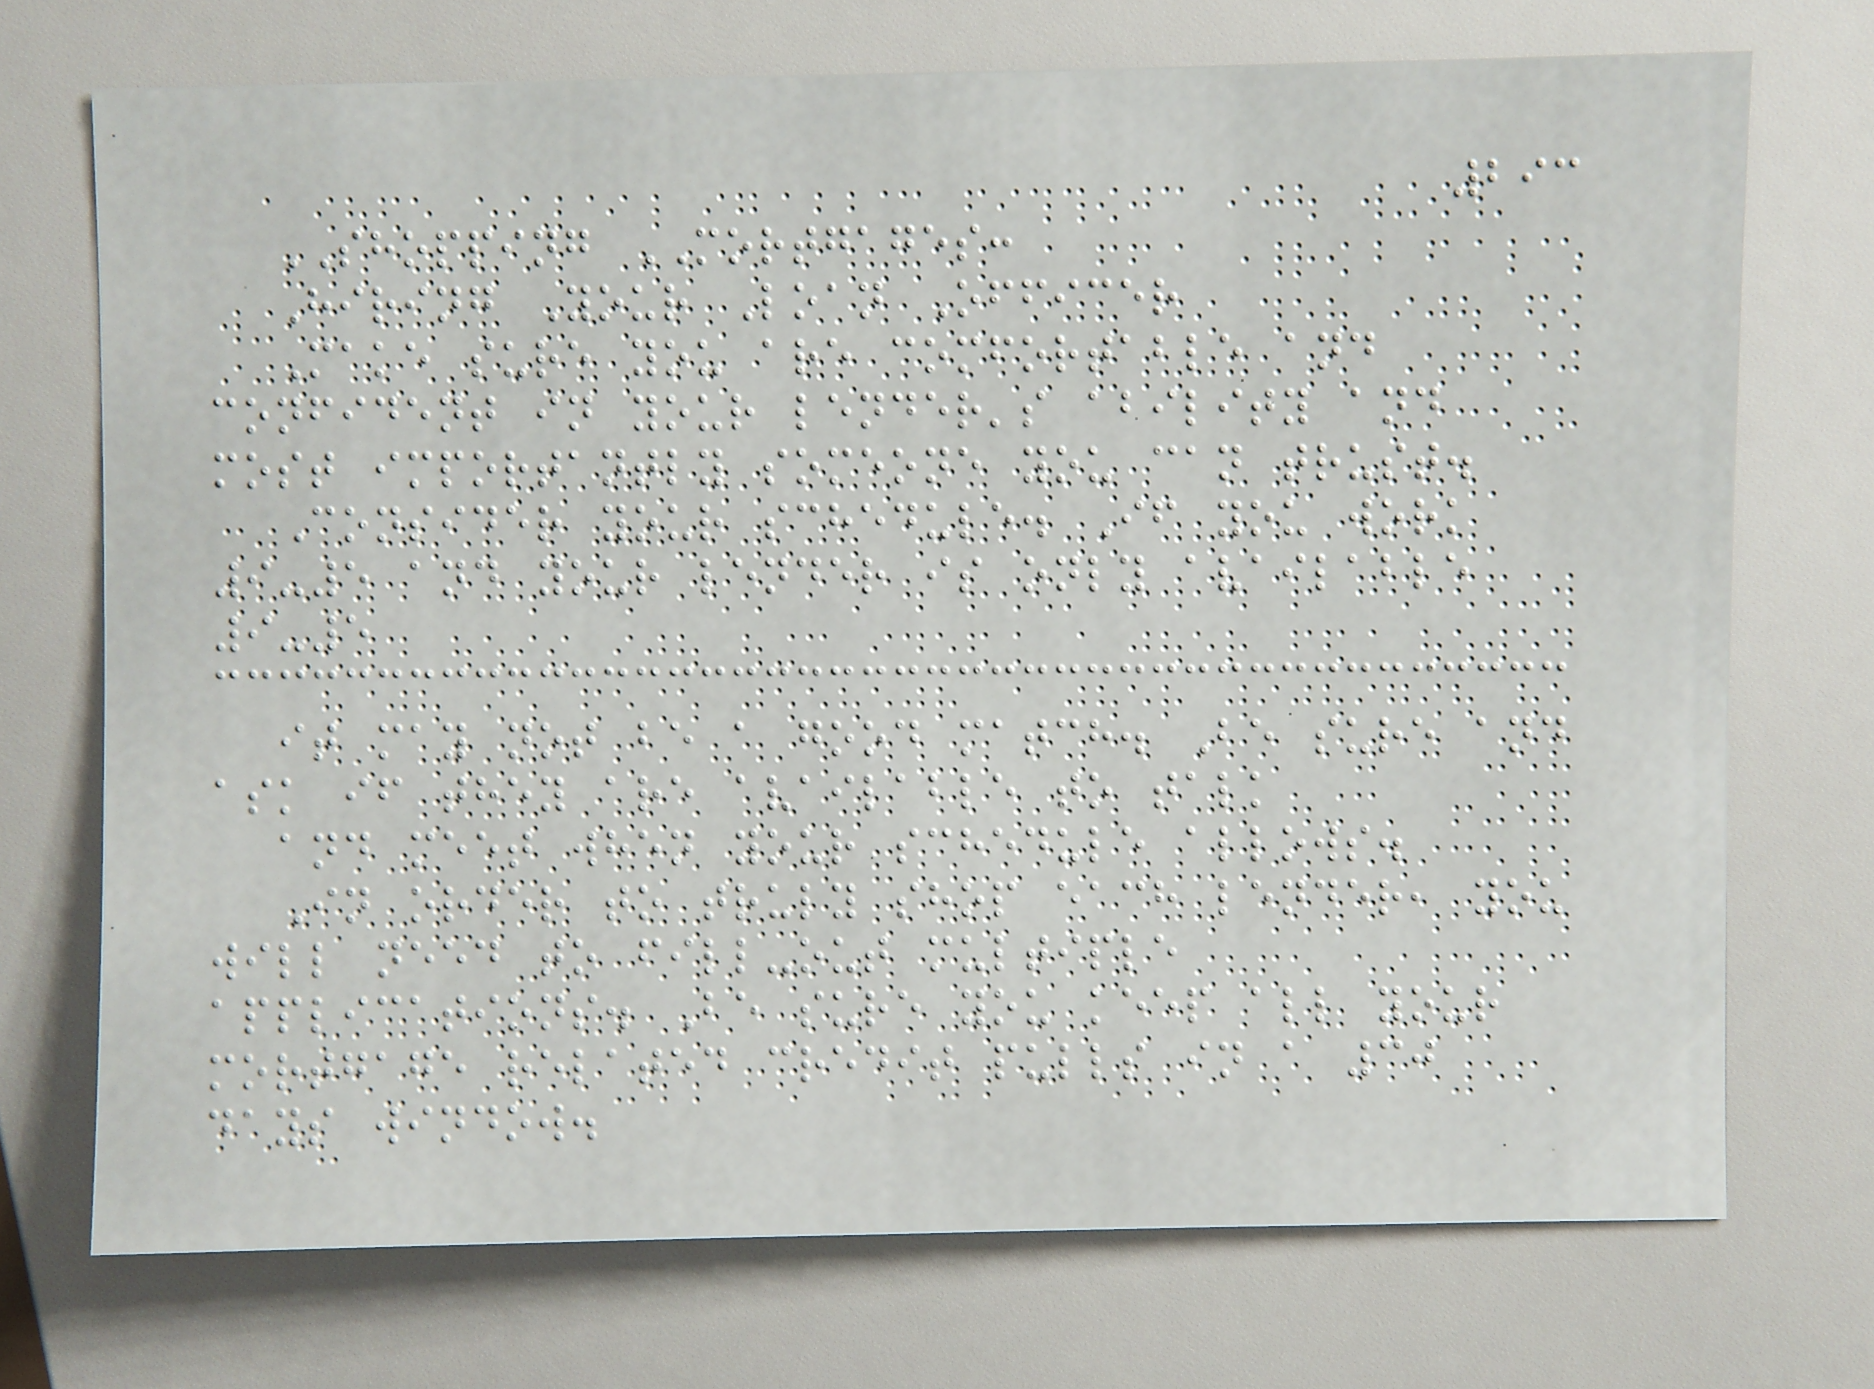293
SHOPPING MORTGAGES:
Hiring Your Loan Officer
Make sure you are comfortable and
confident in your lender's ability and
most importantly someone you can trust.
Consider your schedule. If you work
9-5 and your lender is only available
9-5
it may not be a good match. Be sure and
ask if they are available to talk
and meet when your schedule allows.
In order to truly shop each lender, you
will need to fill-out multiple
applications. Be sure you keep all your
mortgage related credit pulls in a 30
days window.
